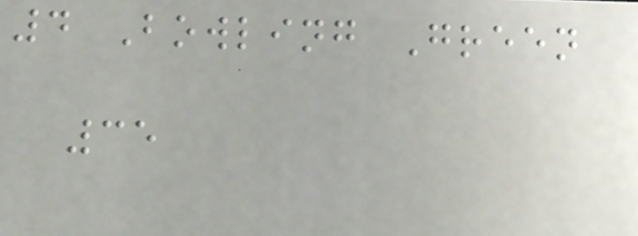4 Bowling Green
35
